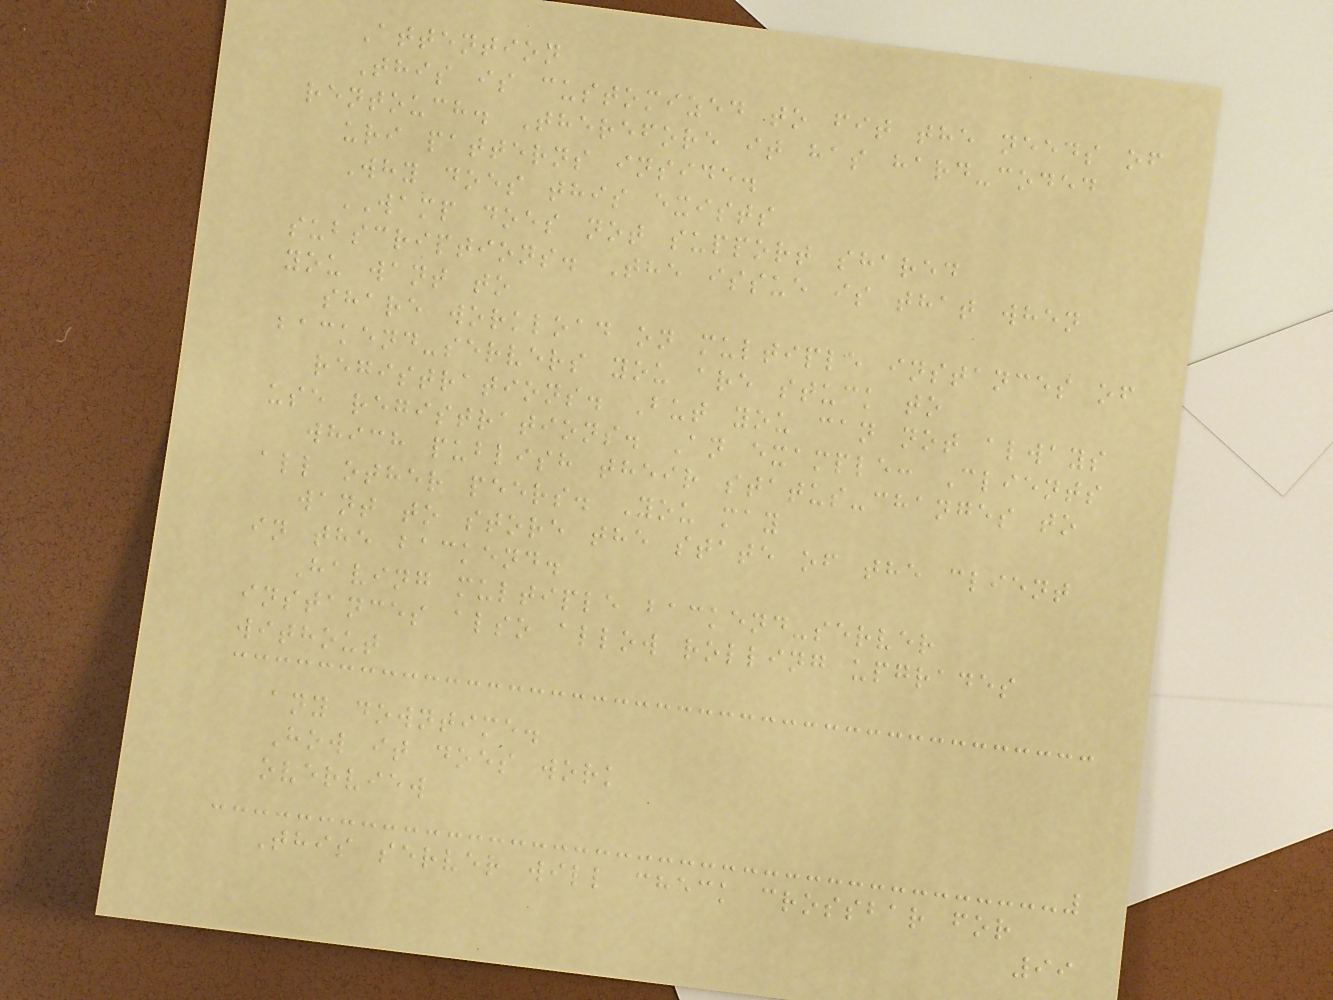Attention
This is customized to fit the needs of
rentouch. Therefore it has hard-coded
uri patterns inside.
Why does this exists
WAMP does not support shared
subscriptions. The issue is that when
you want to
share workload on multiple instances of
backend-servers you are stuck to
registrations. But you can not always
use registrations. An example: Clients
which publish their status-changes to
all other peers. You may
want to store the state of the client
in the backend.
Having multiple backend-server
instances also allow rolling upgrades
without
any downtime.
How it does work
overview
This server will check crossbar for
99
